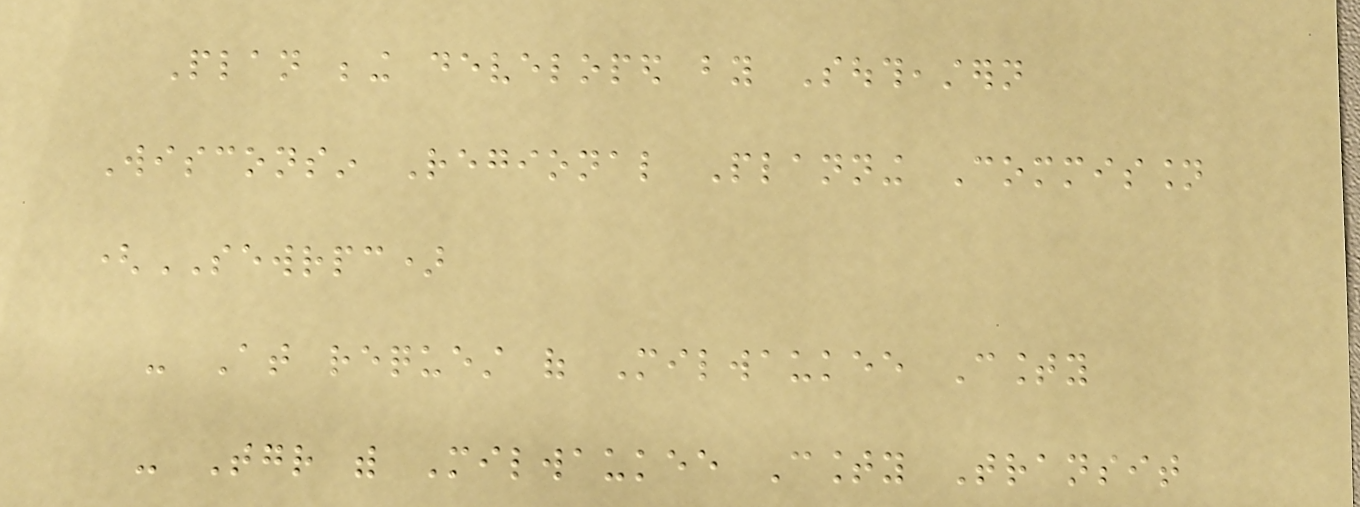Plan being developed by Southeastern
Wisconsin Regional Planning Commission
(SEWRPC)
- At request of Milwaukee County
- Together with Milwaukee County Transit
